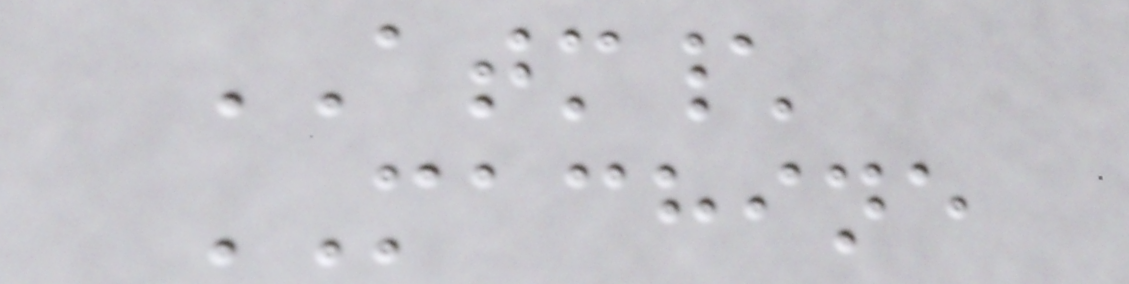ATM\
MACHINE
